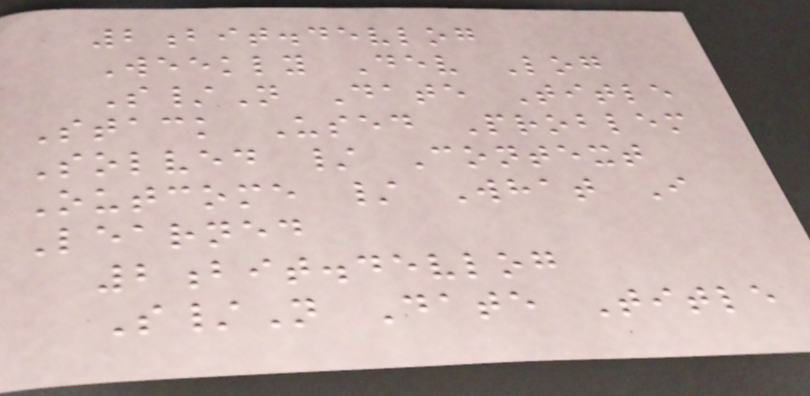2bit.devlog
Weekly Dev Log
S/N Date Title
Stack Used Problem
Solved / Context
Outcome / What I
Learned
2bit.devlog
S/N Date Title
